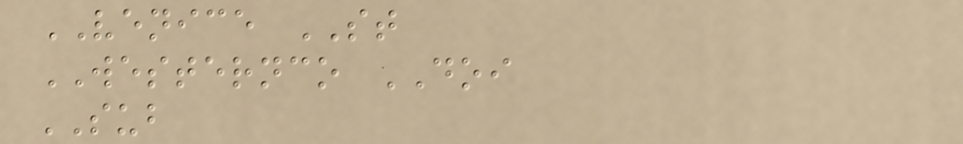VENICE ST
WESTERNCO DOI
SUB
